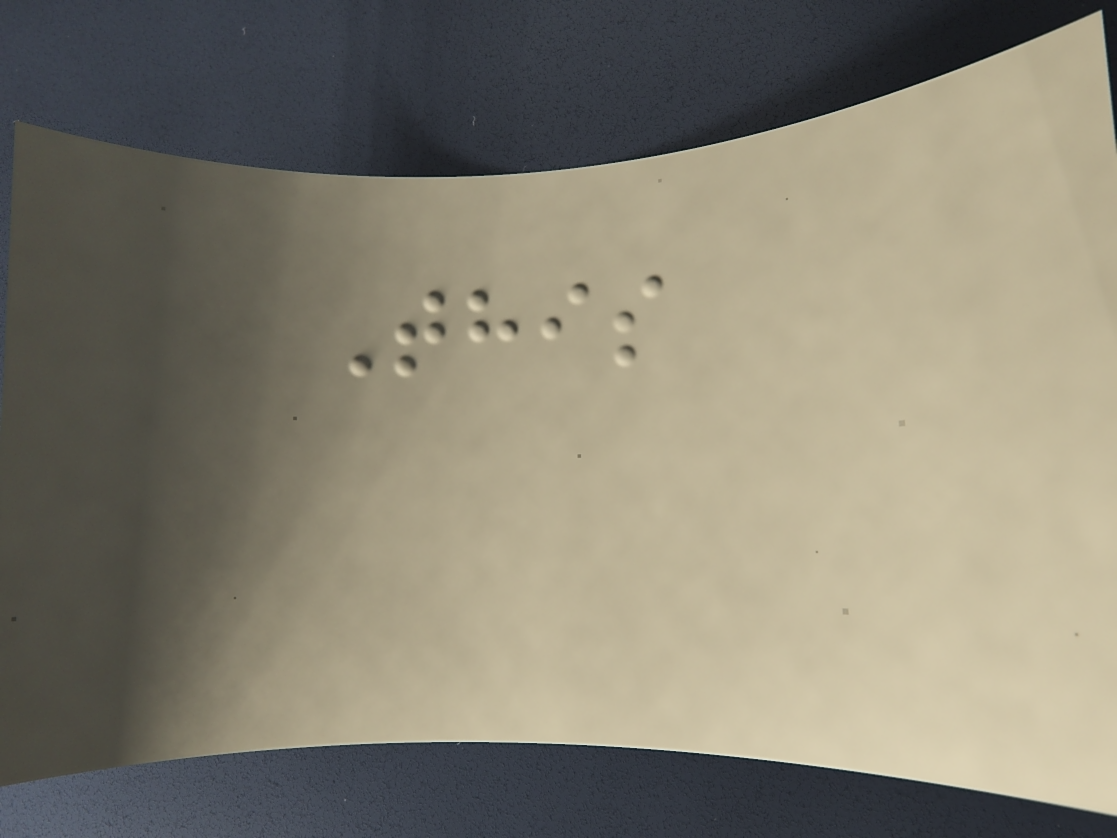This
